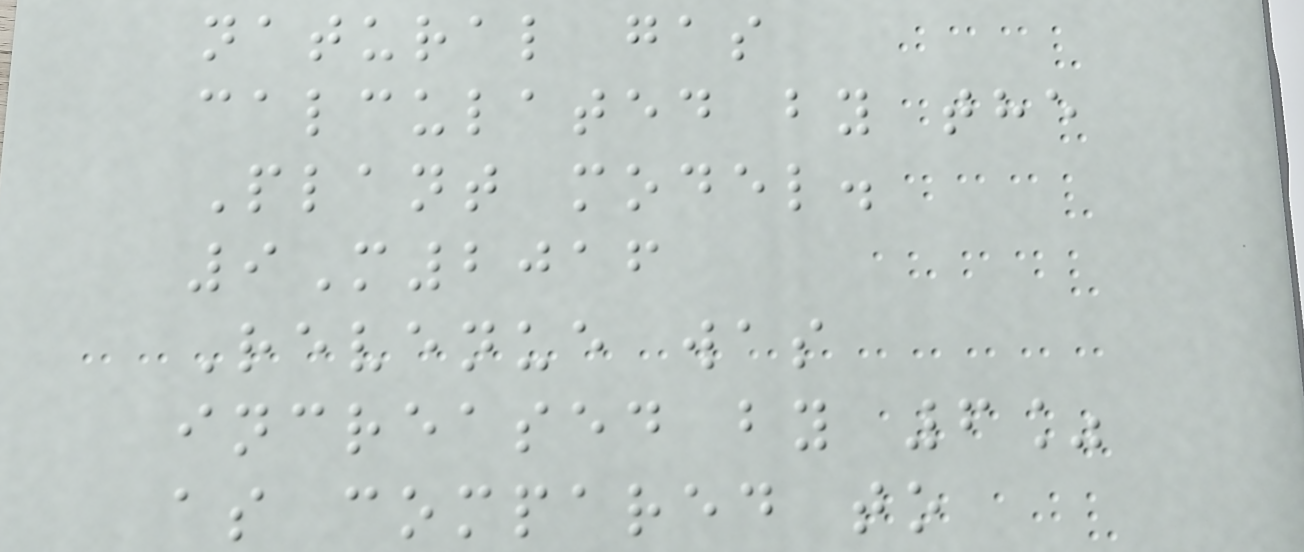natural gas
calculated by the
Plant model.
9M2016
Revenue was
increased by 6%
as compared to
